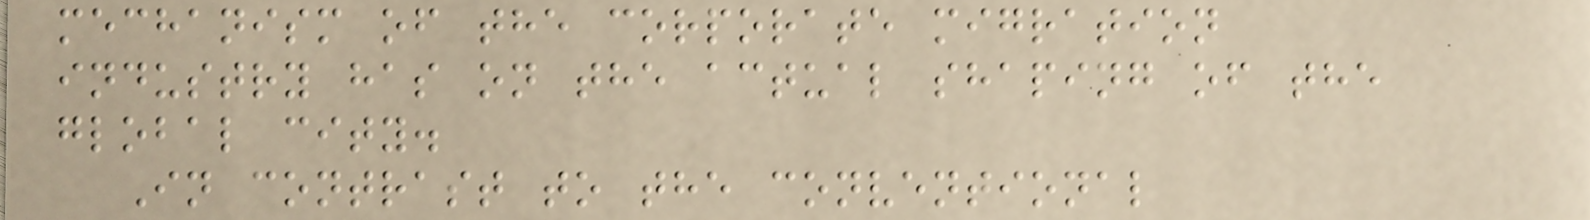mechanism of the corporate migration
industry has on the actual shaping of the
global city.
In contrast to the conventional
